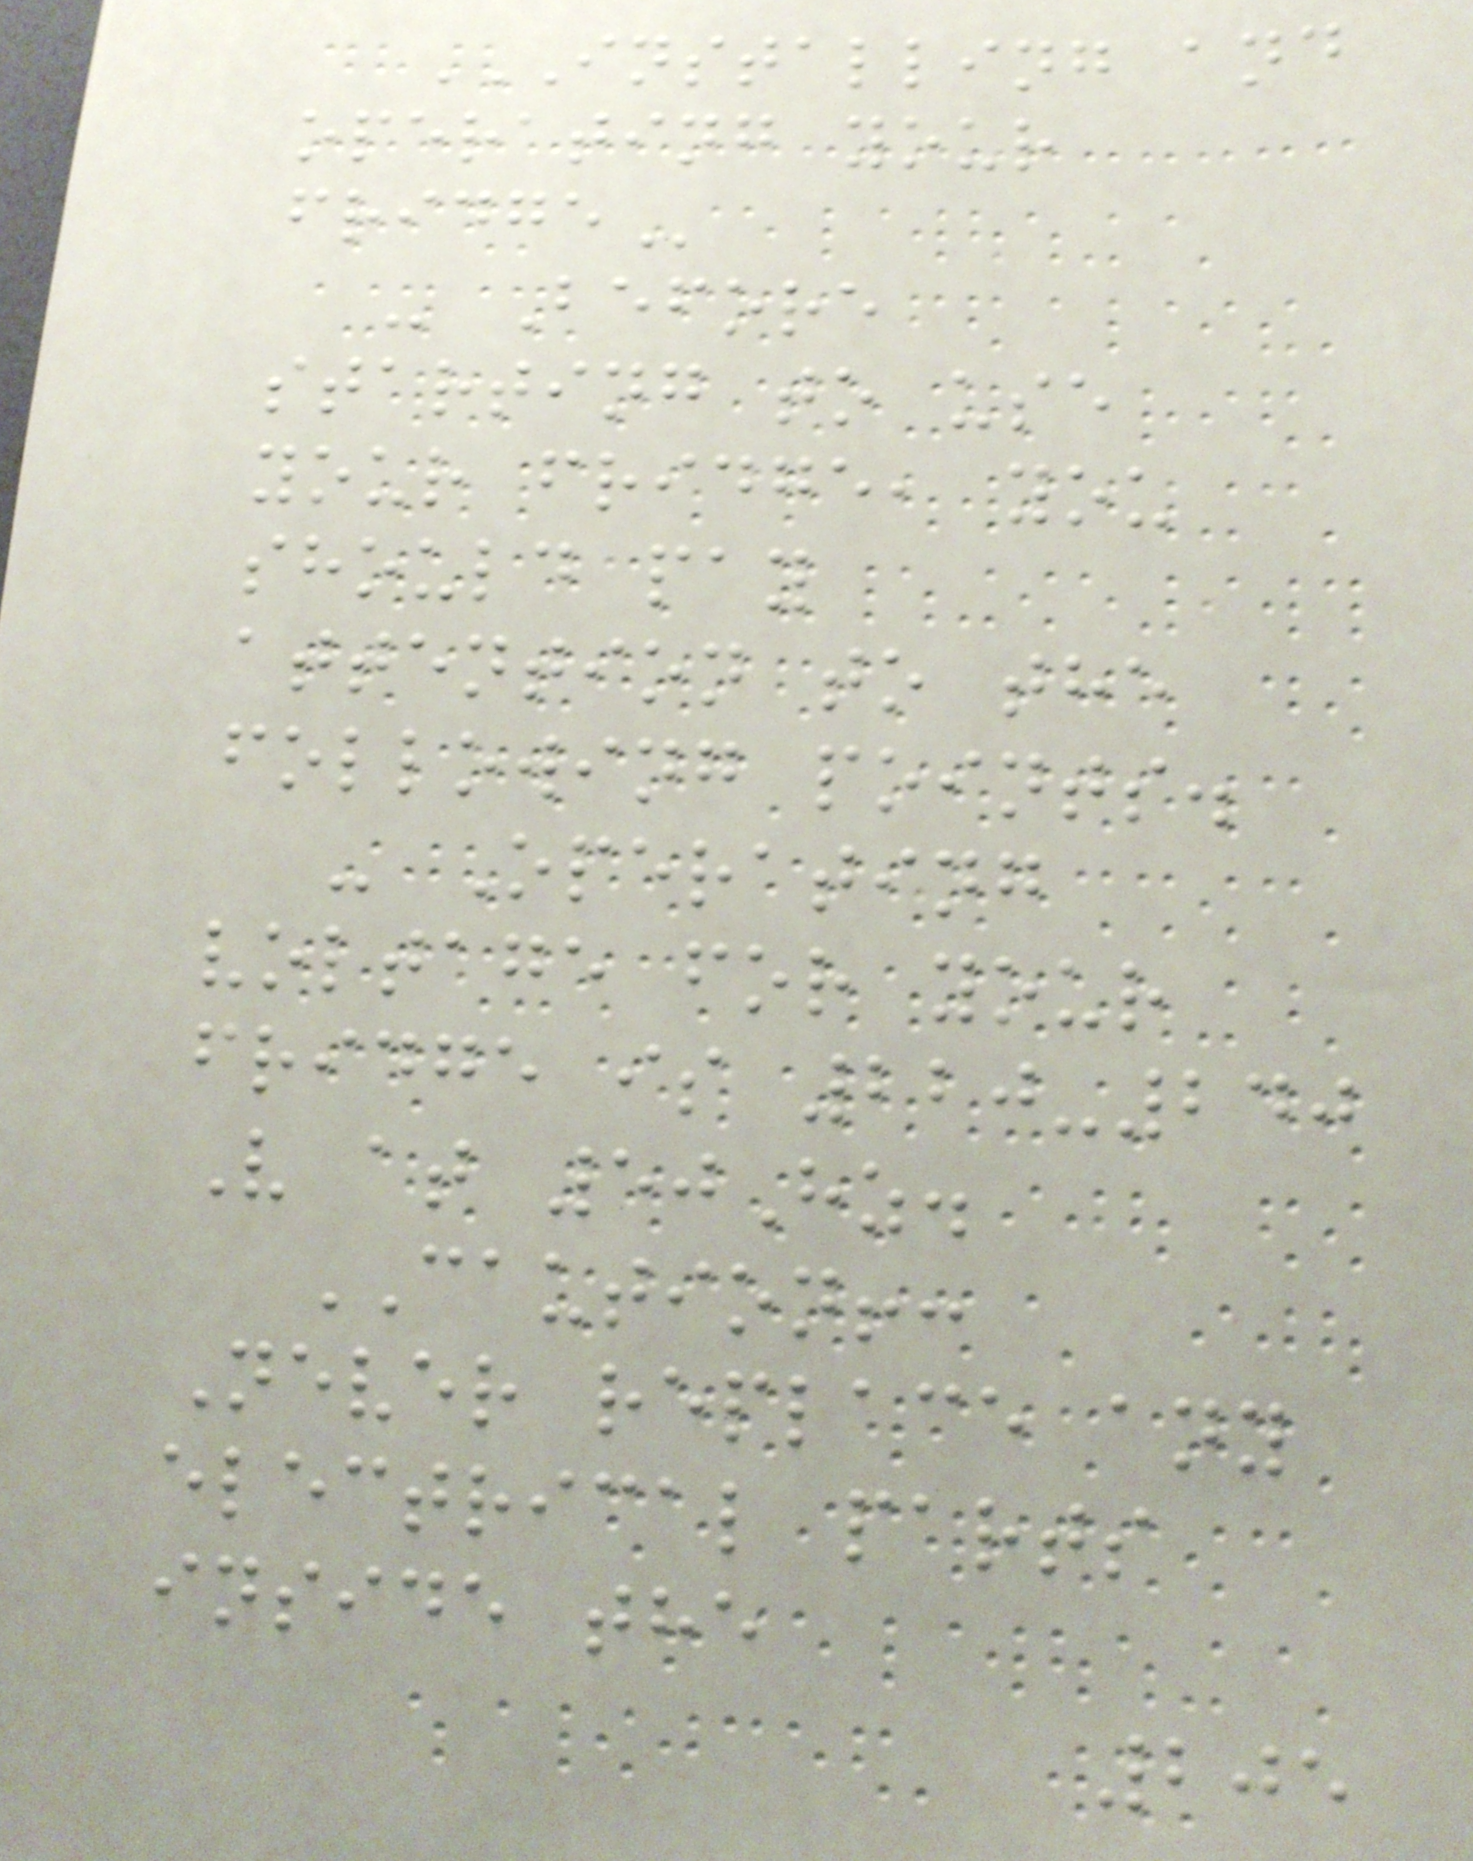INSTALLING AND
OPERATING YOUR
FRIDGE
- Before
starting to use
your fridge, you
should pay
attention to the
following points.
- Operating
voltage for your
fridge is 220-240
V at 50Hz.
CAUTION!:
Never replace any
electrical parts
inside the
205
